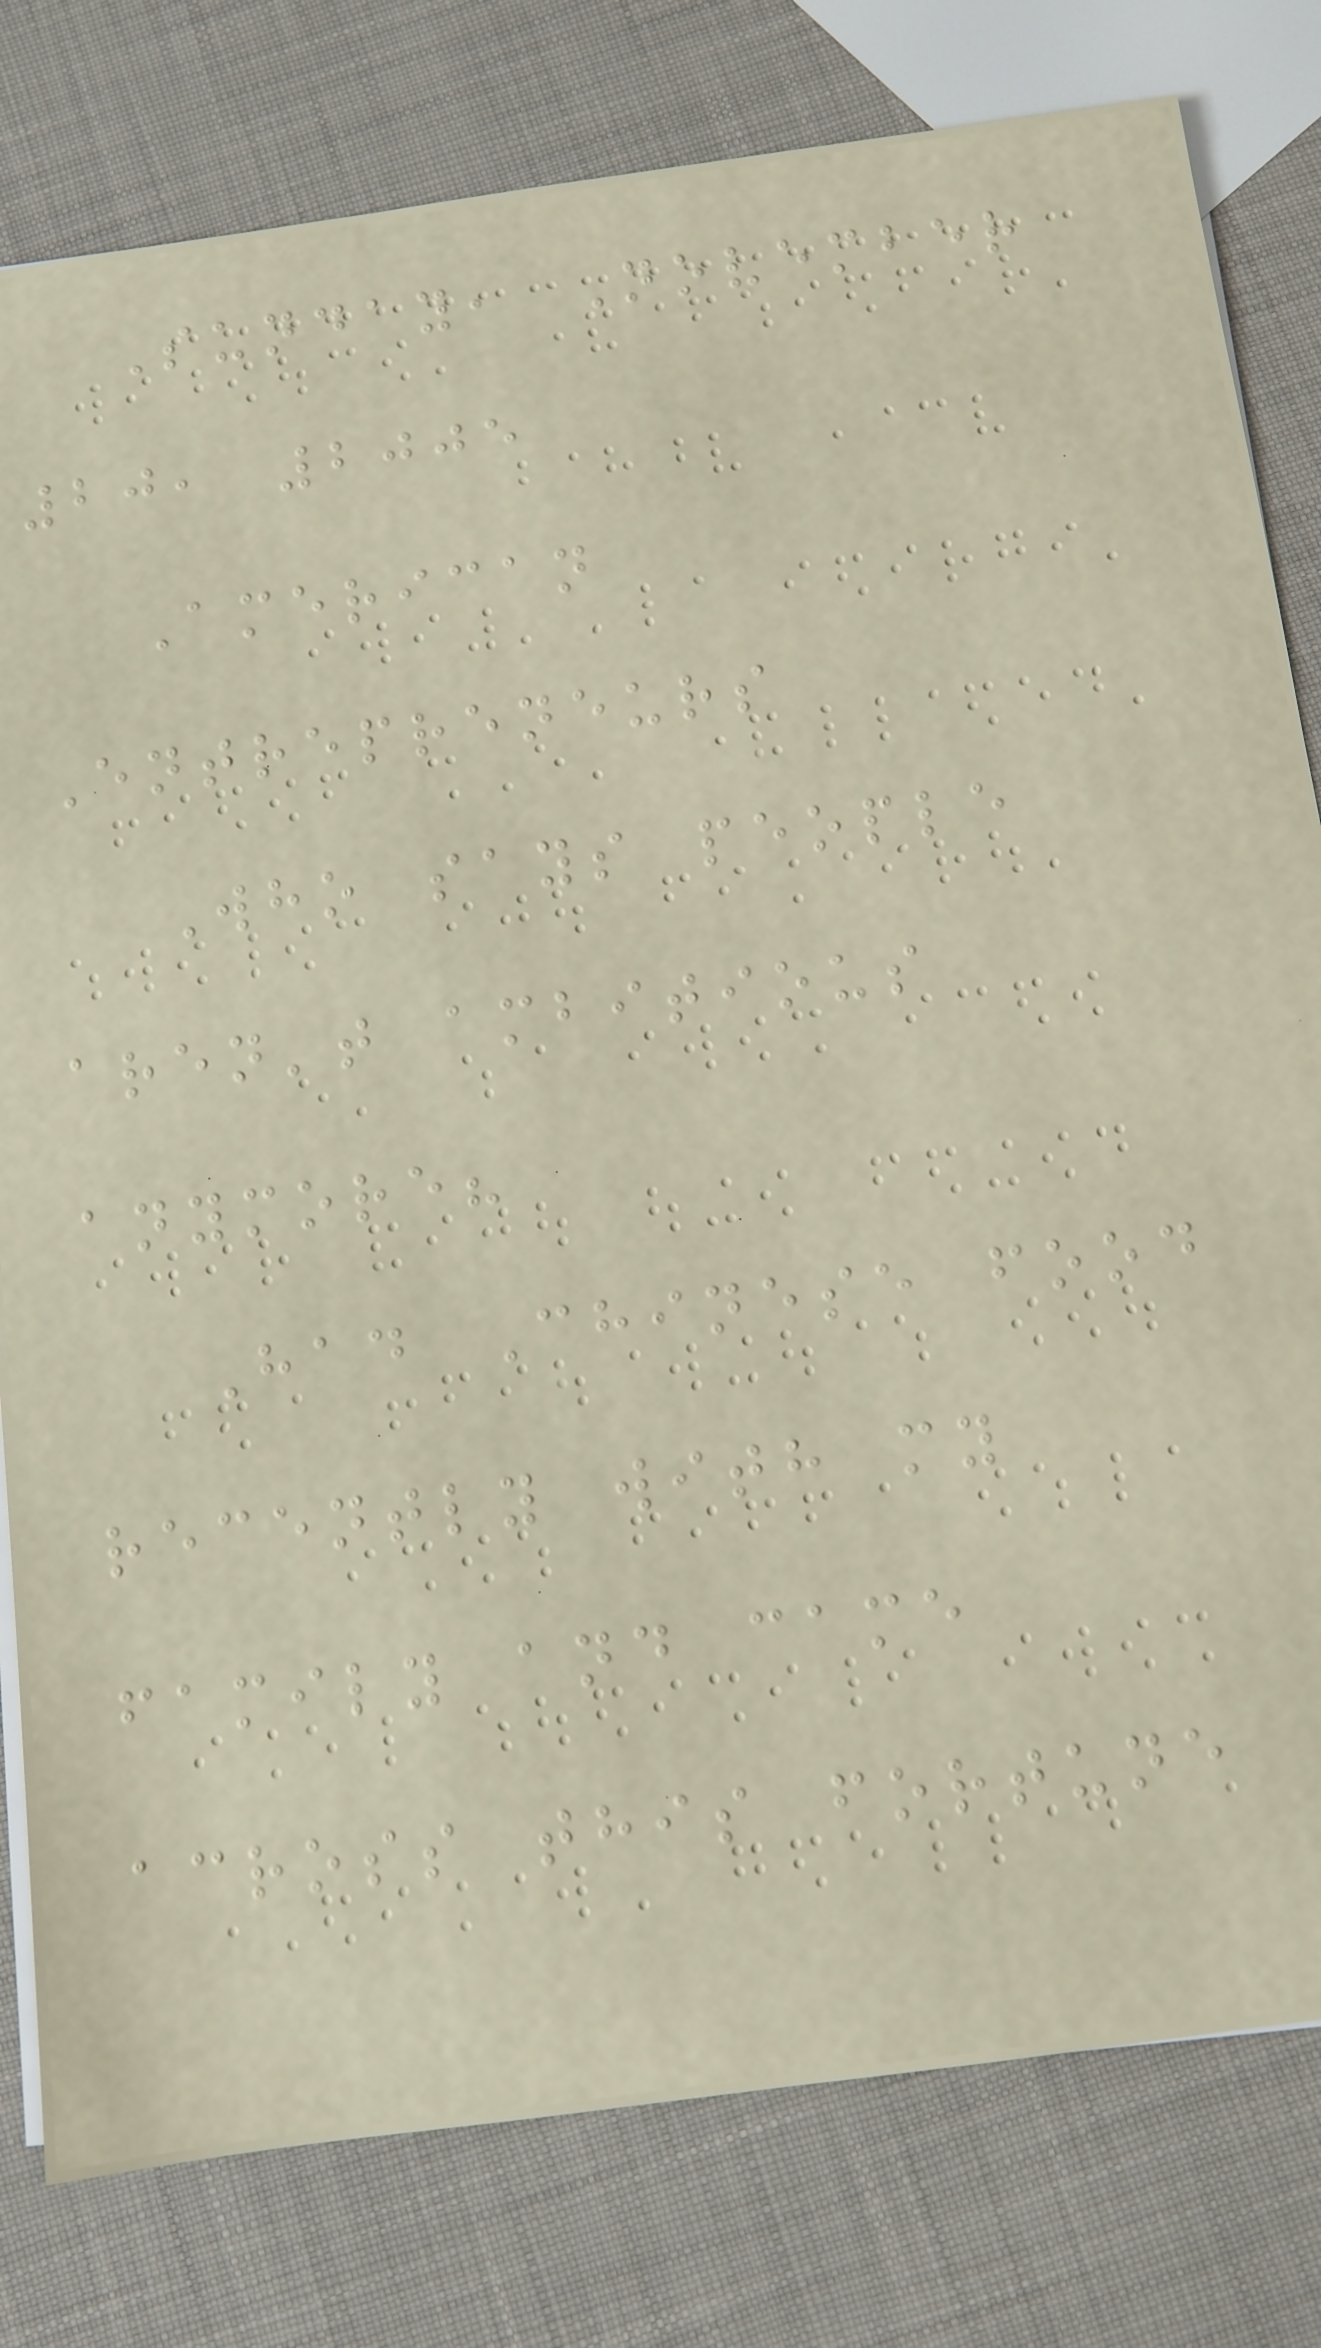Sunday, November
20, 2005
American
Entrepreneurs
Who says people
aren't ambitious
anymore?
Had Chinese food
recently with my
family and came
across this fortune
